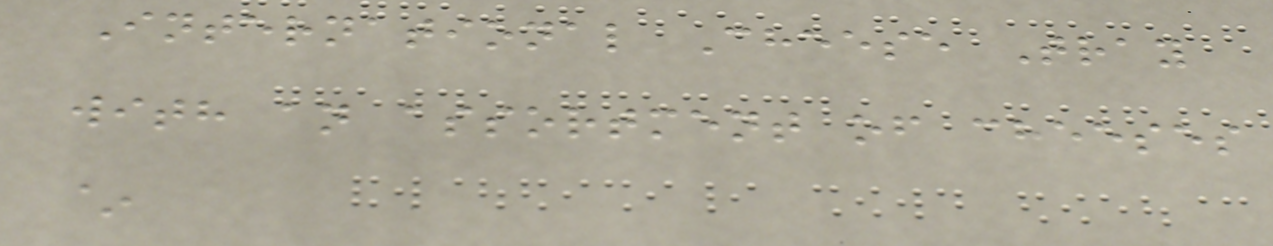International Cheese Tray
with an assortment of cheeses
~
